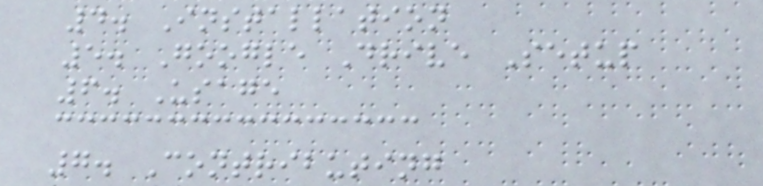4. Installation
5. Google Drive Setup
6. Usage
7. Contributing
